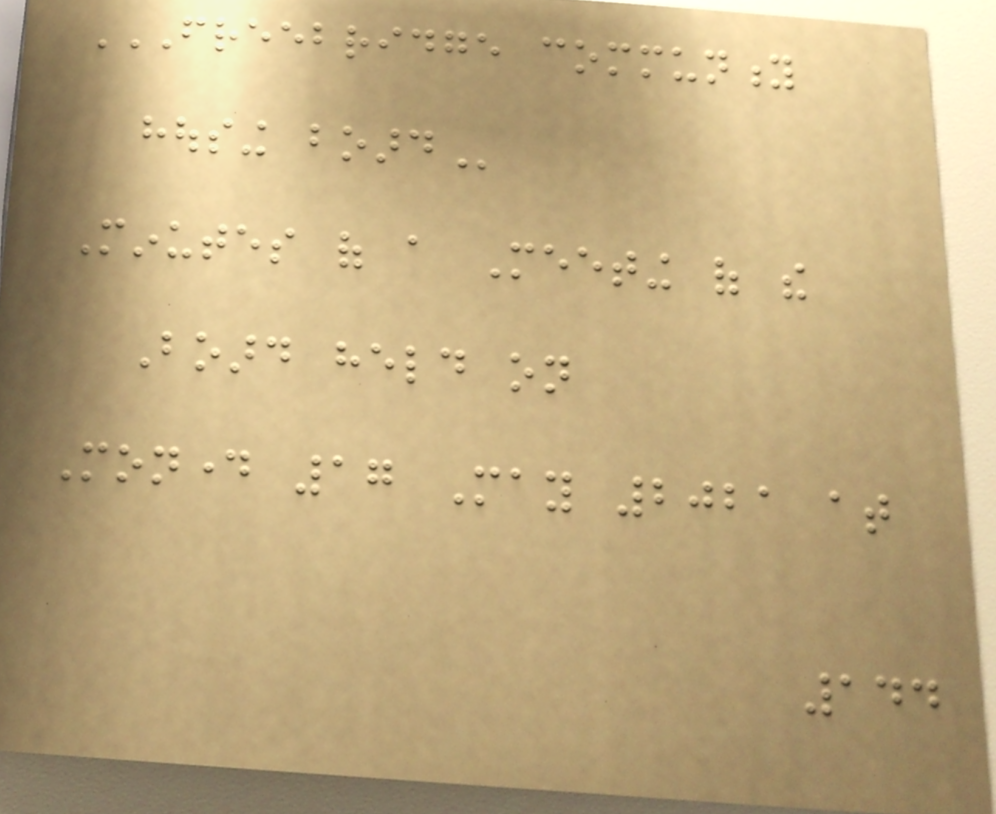FREEBRIDGE COMMUNITY
HOUSING BOARD
Minutes of a Meeting of the
Board held on
Monday 17 May 2021 at
144
